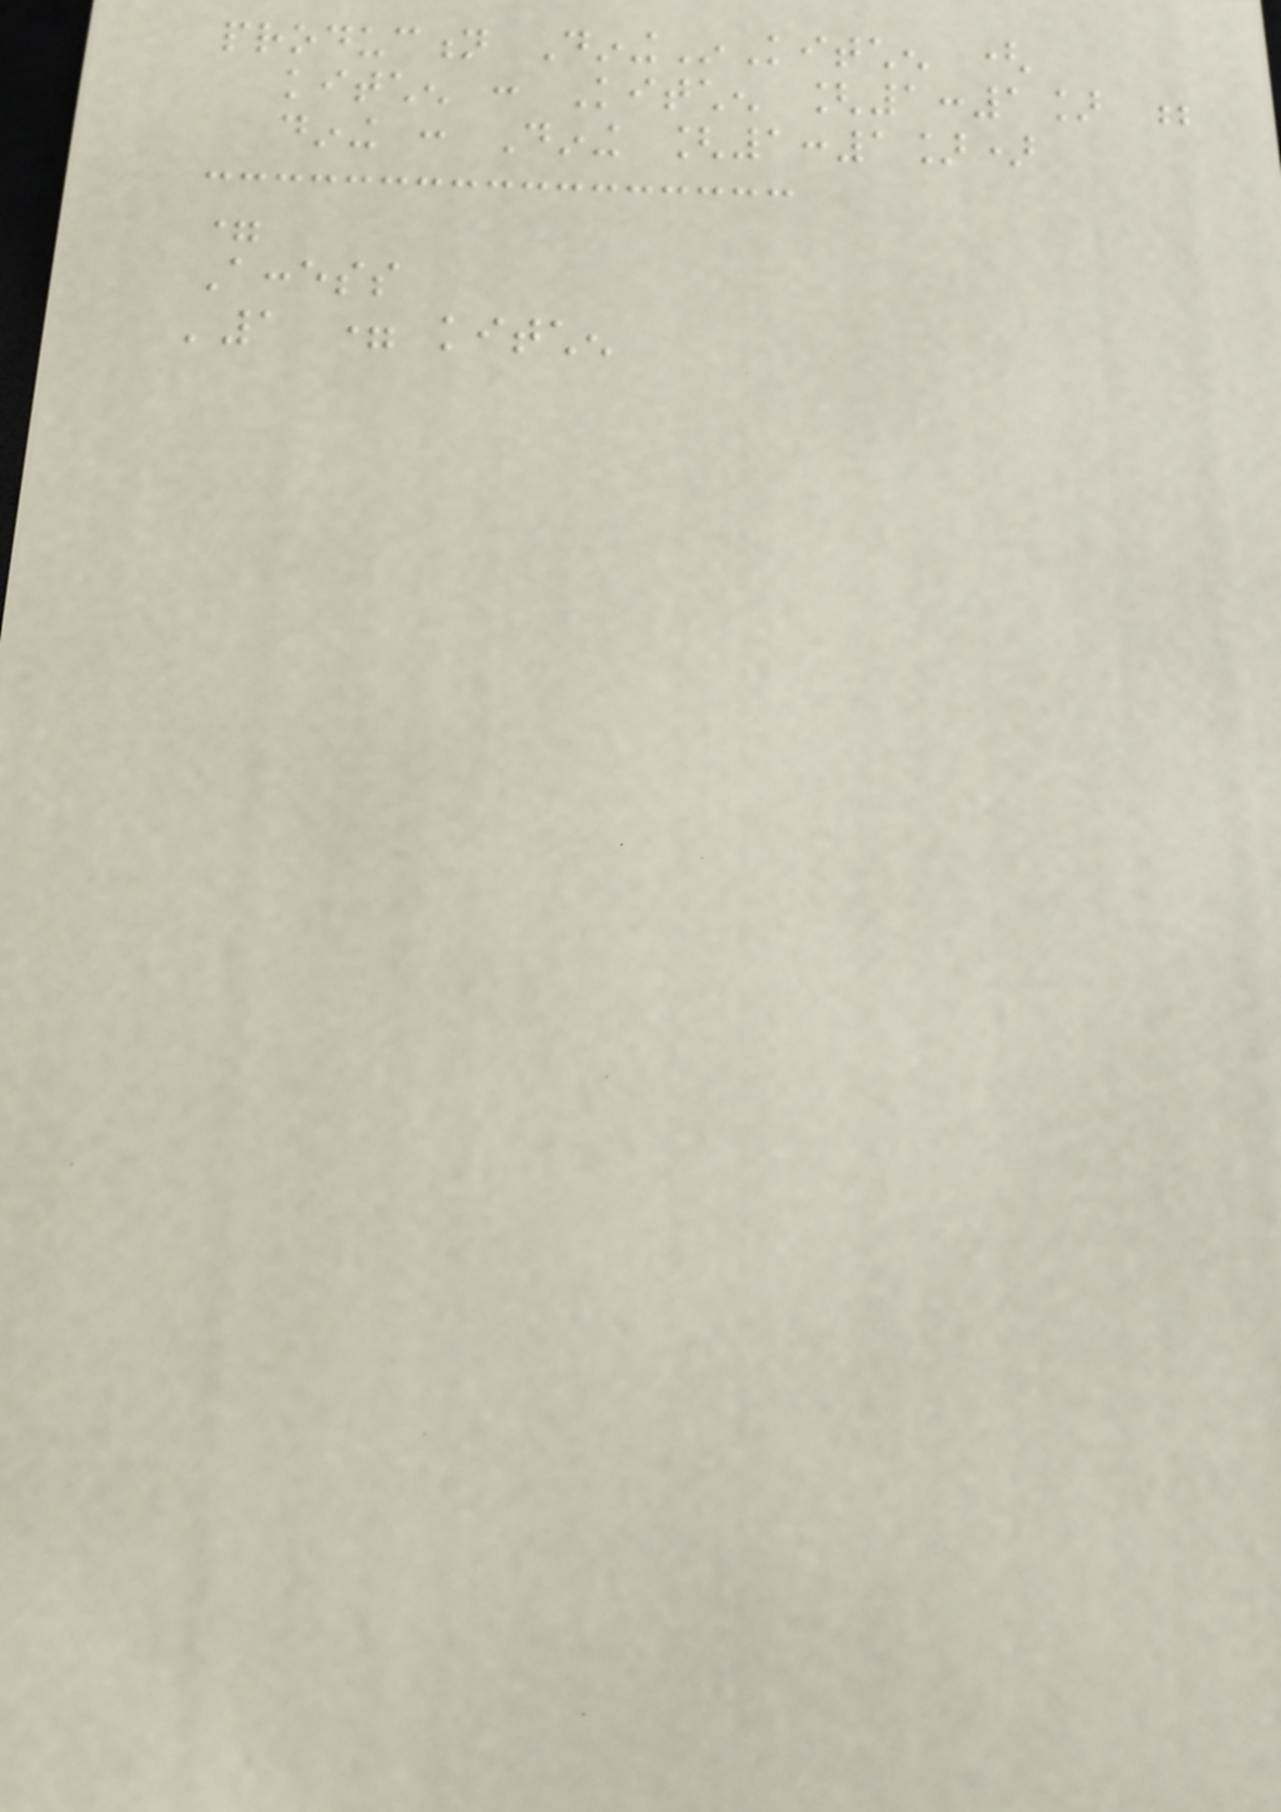production DiningInKitchen (
kitchen : Kitchen [1:1] ;
dining : Dining [1:1])
=
Access
'1 = kitchen
